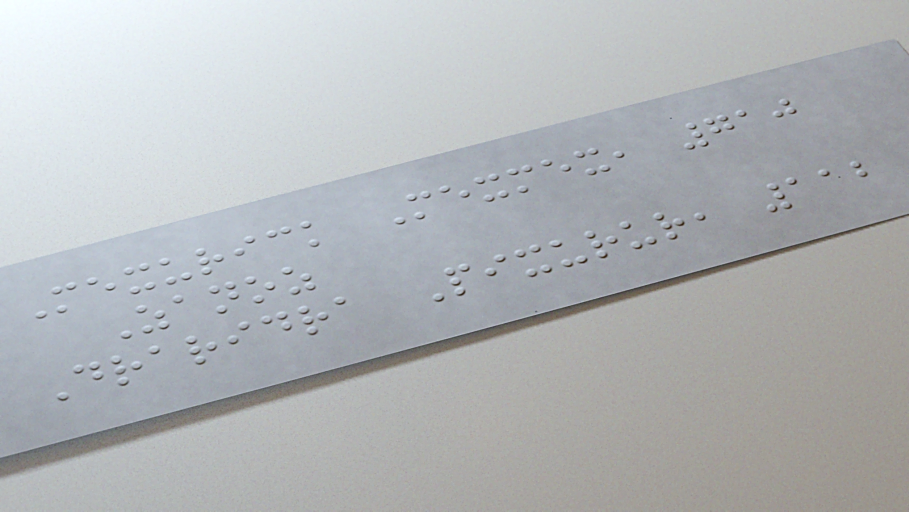Mexurick Mexmex, 710
Zanoz
Draridra Pixurur, 112
